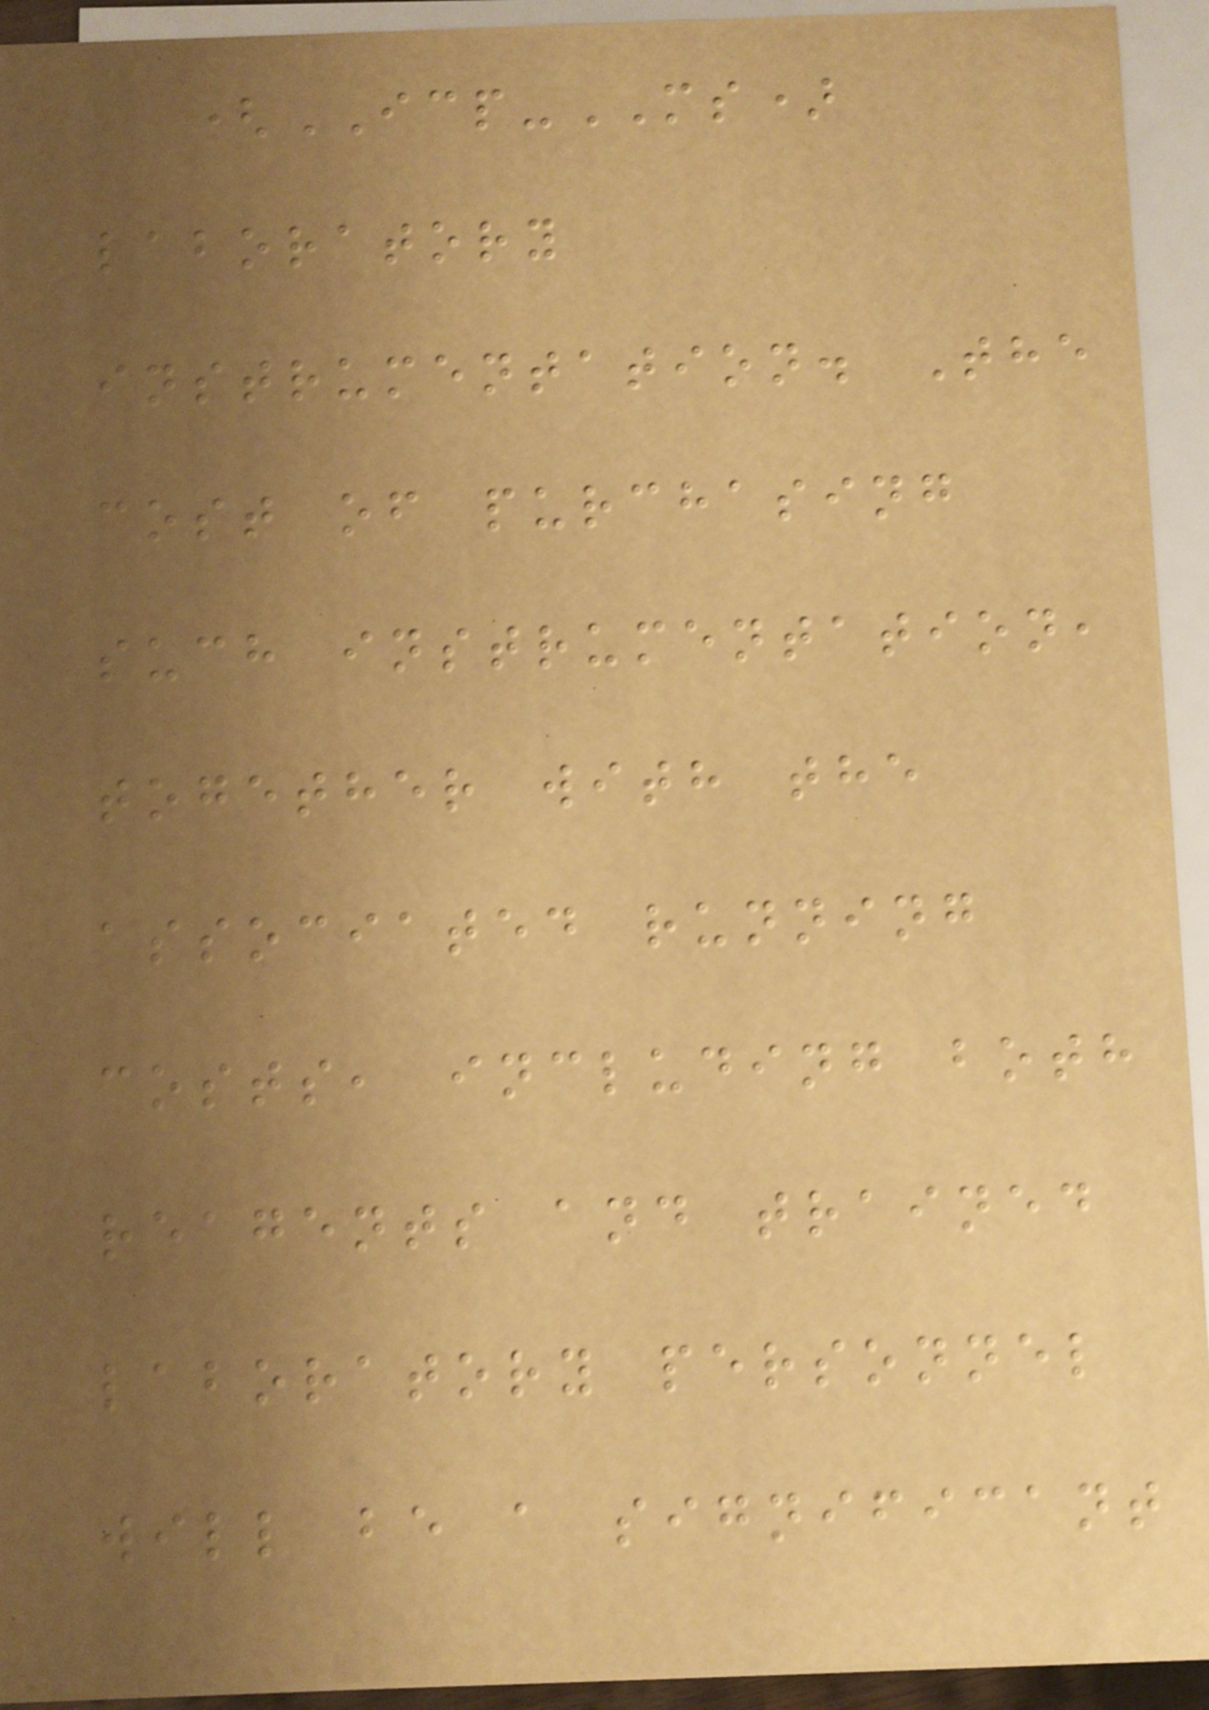(ICP-MS)
laboratory
instrumentation. The
cost of purchasing
such instrumentation,
together with the
associated running
costs, including both
reagents and trained
laboratory personnel
will be a significant
